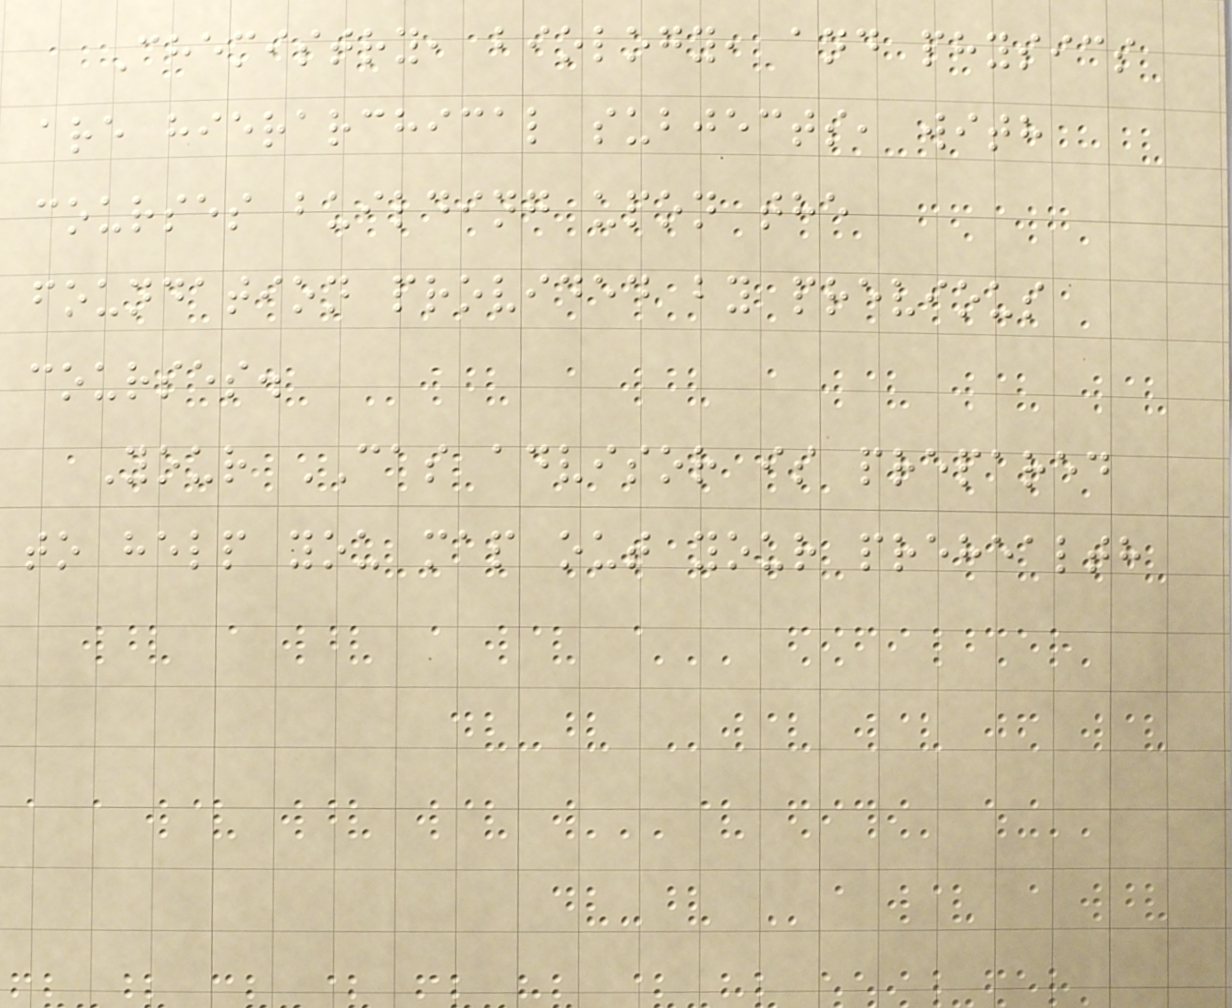Chemistry, biology, and physics
are hierarchical subjects, with
courses building upon the
foundation provided by previous
courses.
Your CAS advisor is prepared
to help you map out your prehealth
